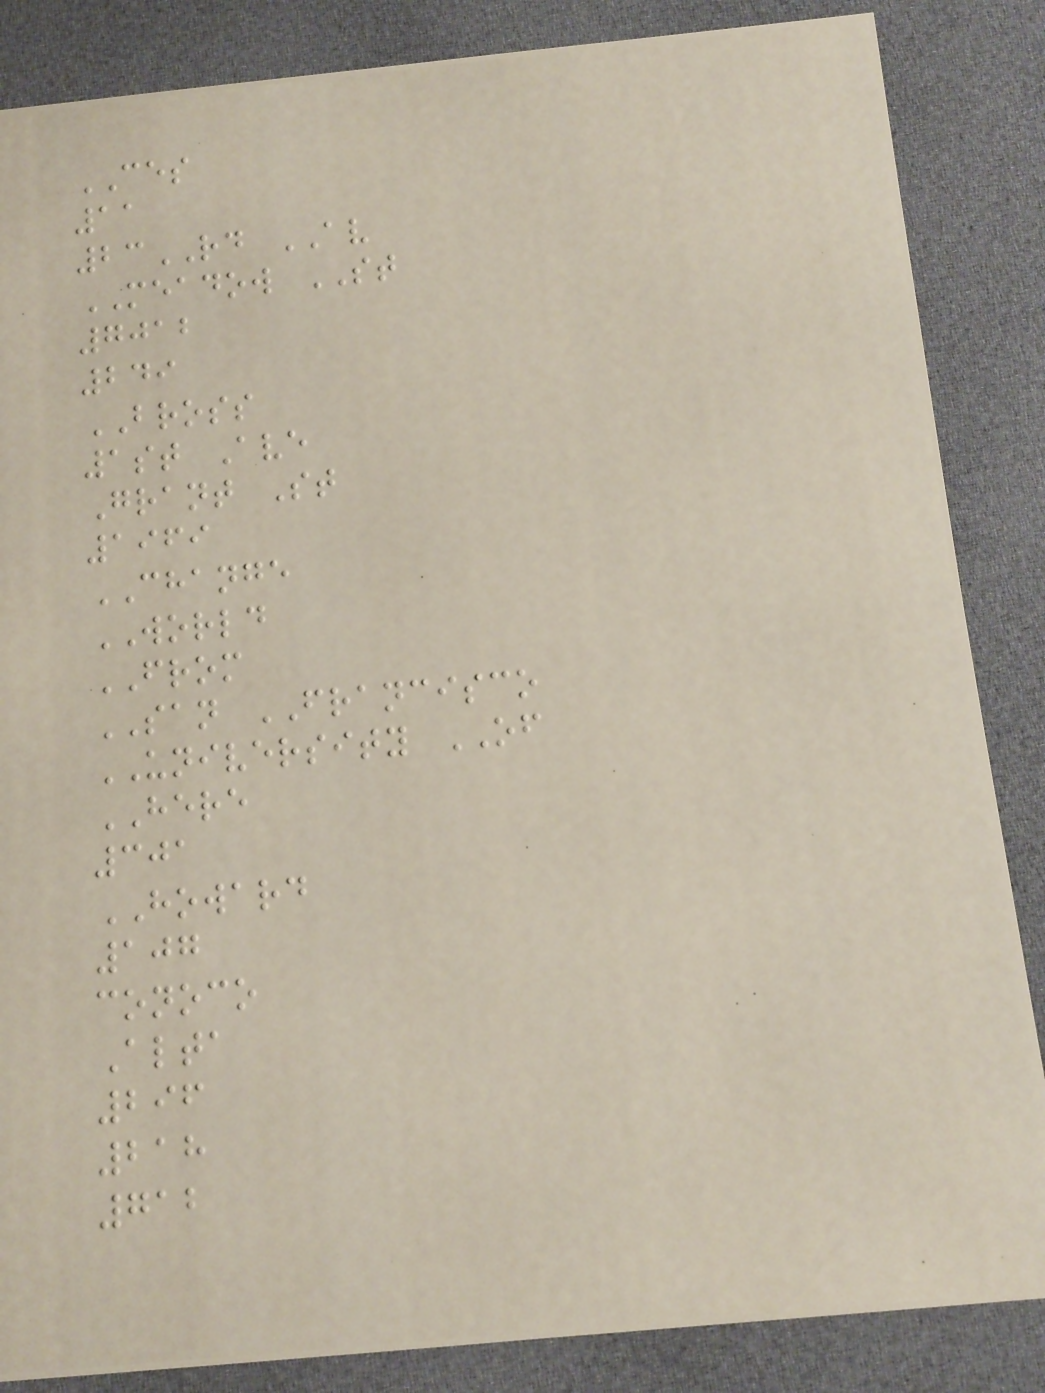CES
11
23RD AV
MEADOW ST
7012
249
BROSS
1st Ave
Grant St
1969
CHANGE
WORLD
FROM
SAN FRANCISCO
UNIVERSITY OF
HERE
301
HOWARD
107
conoco
Alta
296
218
712
